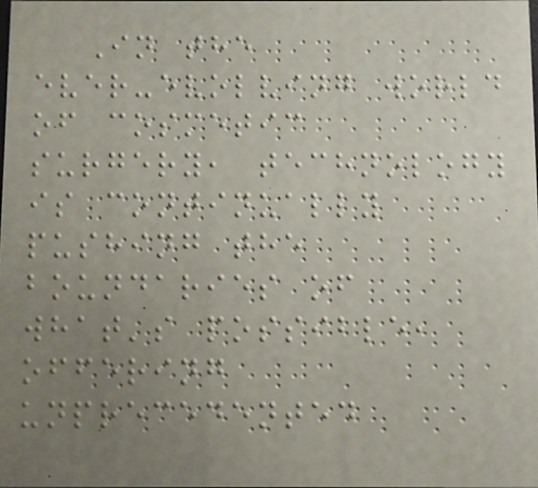In the
ever-evolving world
of cosmetic
surgery, technology
is continually
pushing the
boundaries of
what's possible,
offering
unprecedented
